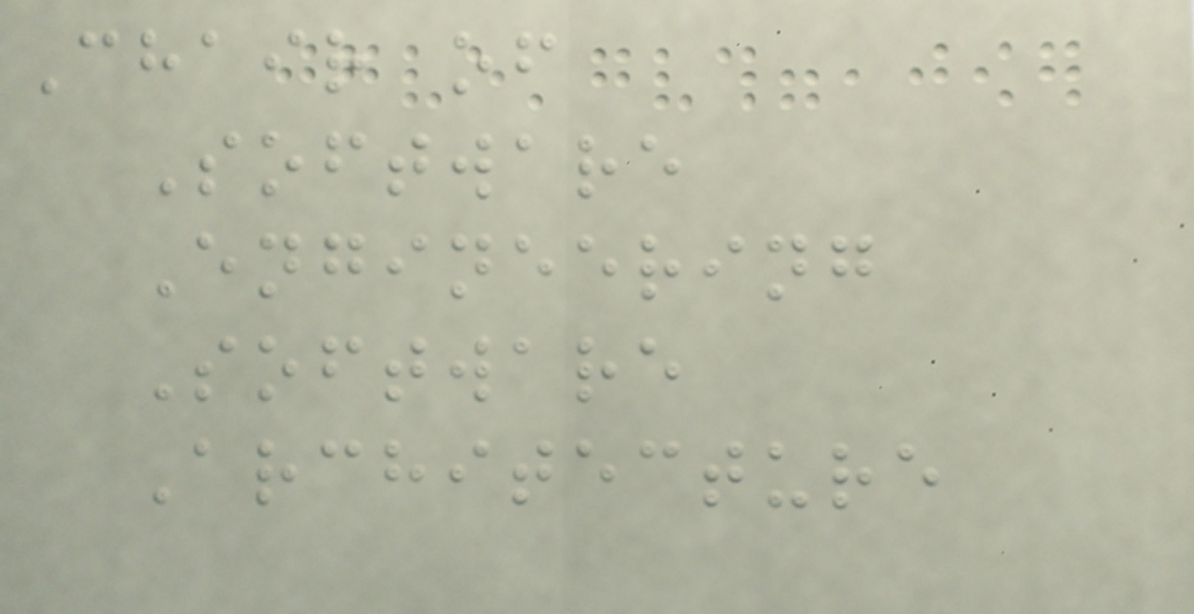Chair of
Software
Engineering
Software
Architecture
